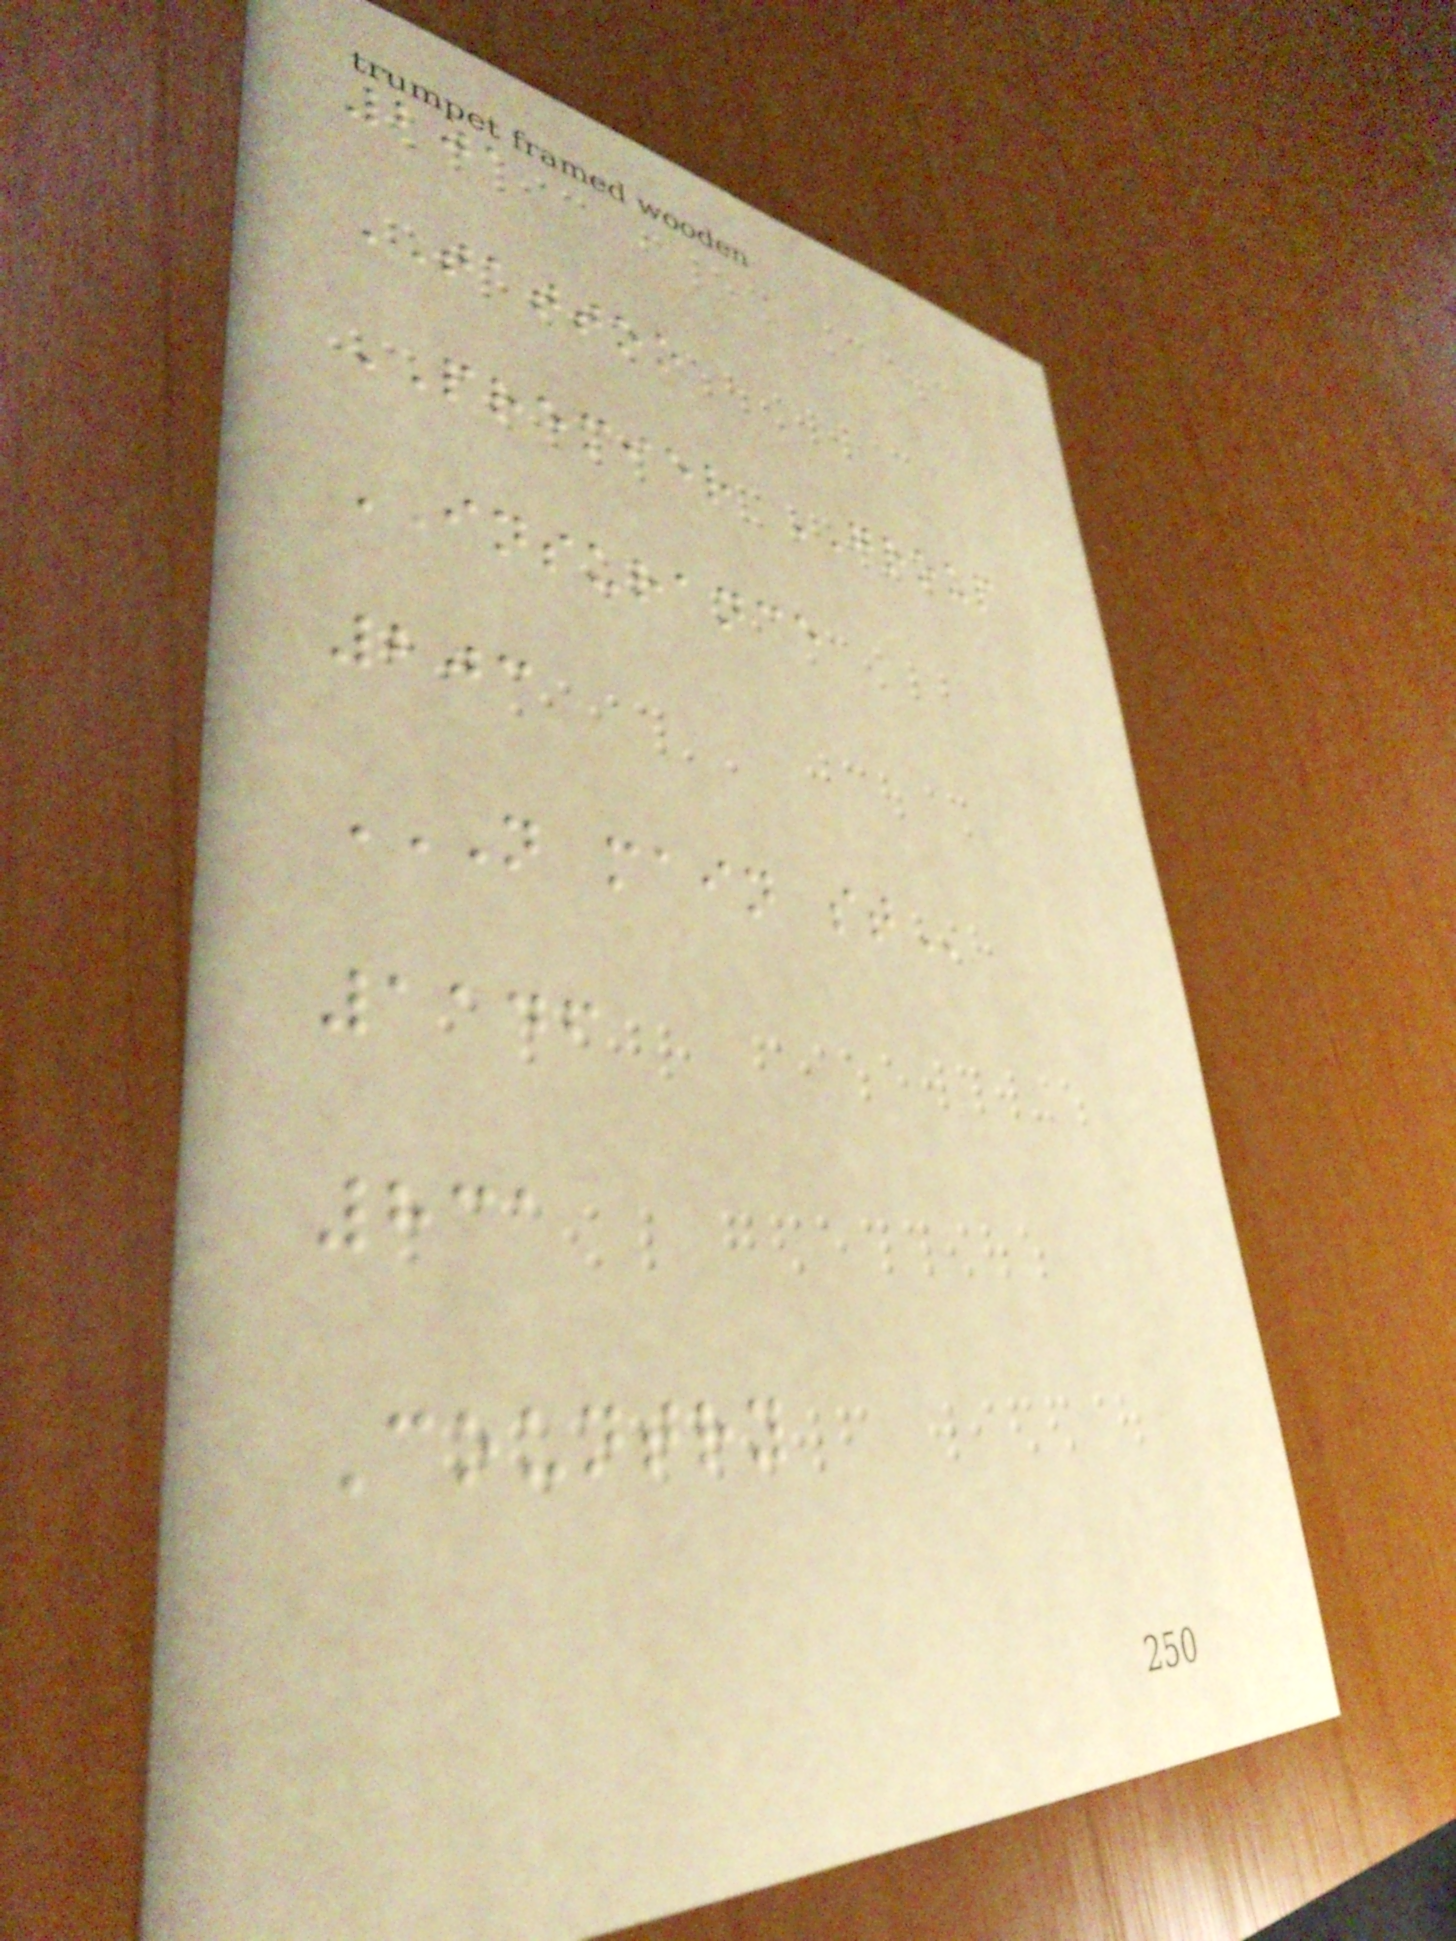201
TATTOO
PREMIER GROUP
INSURANCE
203
N MAIN ST
1146
831
Country
